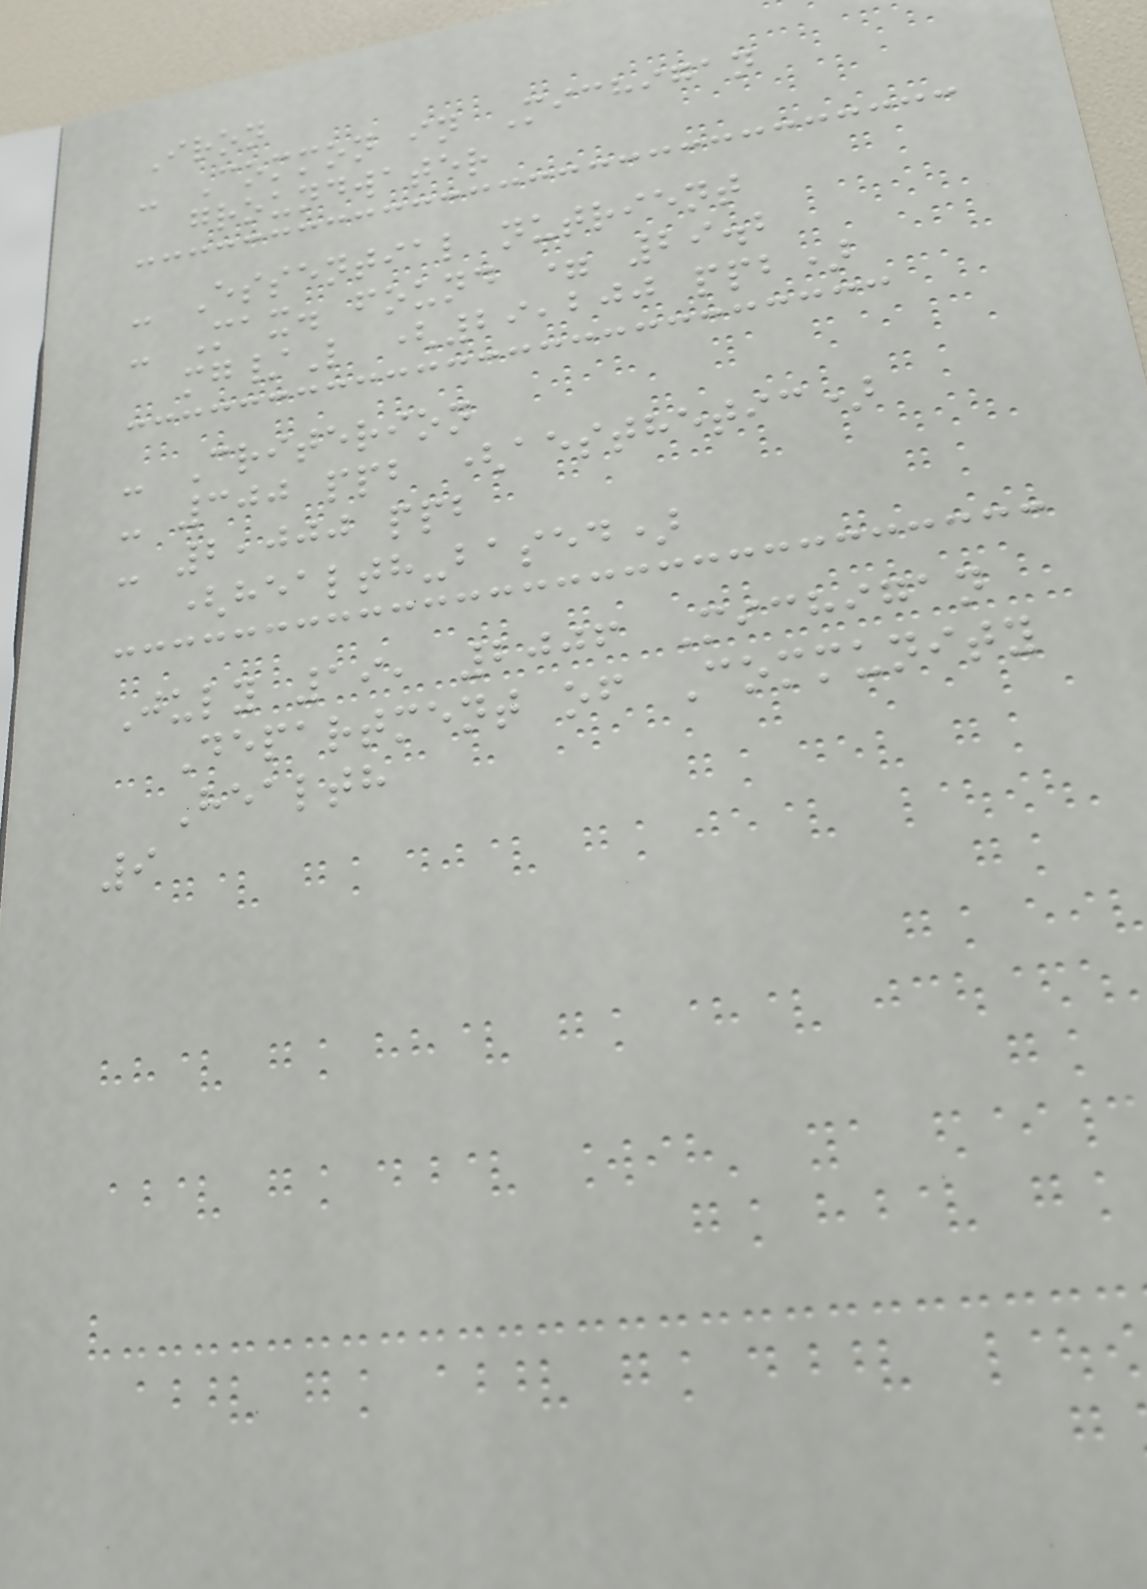Iron
- Common in Michigan
groundwater
- Essential nutrient
- Max. found = 29.2
mg/L (29,200 ppb)
- Criterion
- 300 ppb (aesthetic)
- 2,000 ppb
(health-based)
July 19, 2006 Michigan
Department of Community
Health
9
